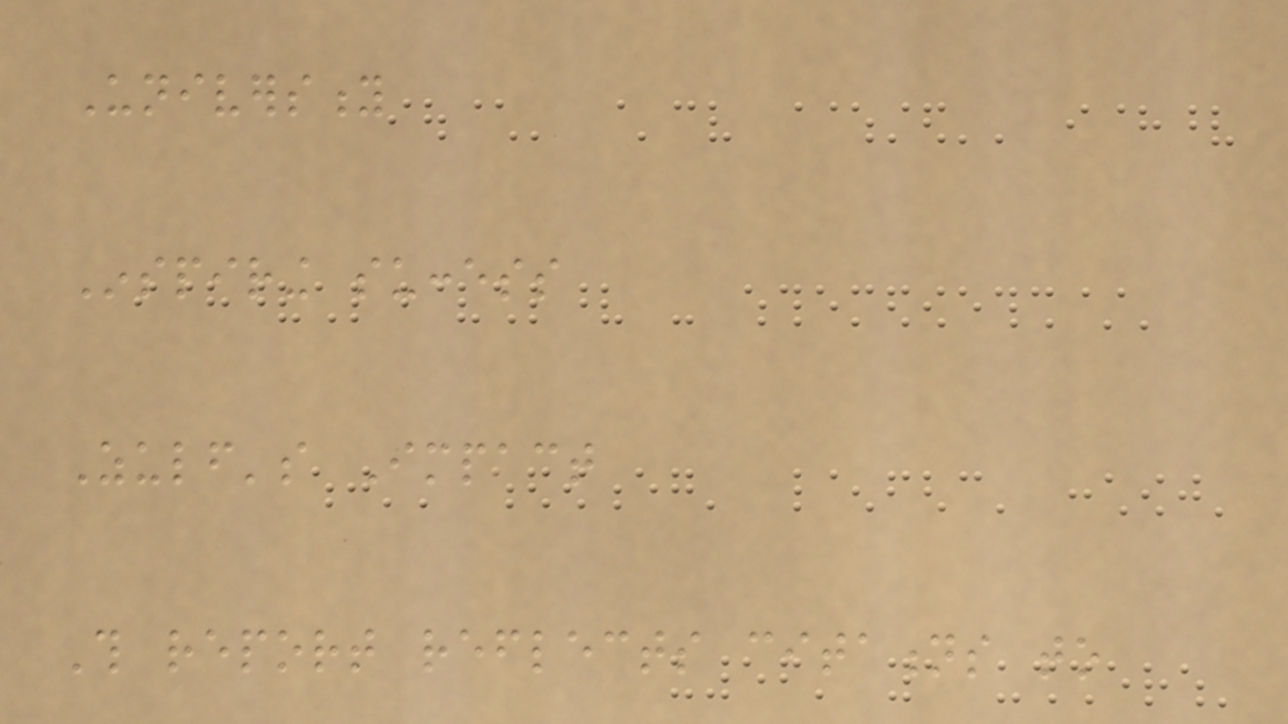University
Inspiring success
Zulf's Impact
This report reflects citations to
